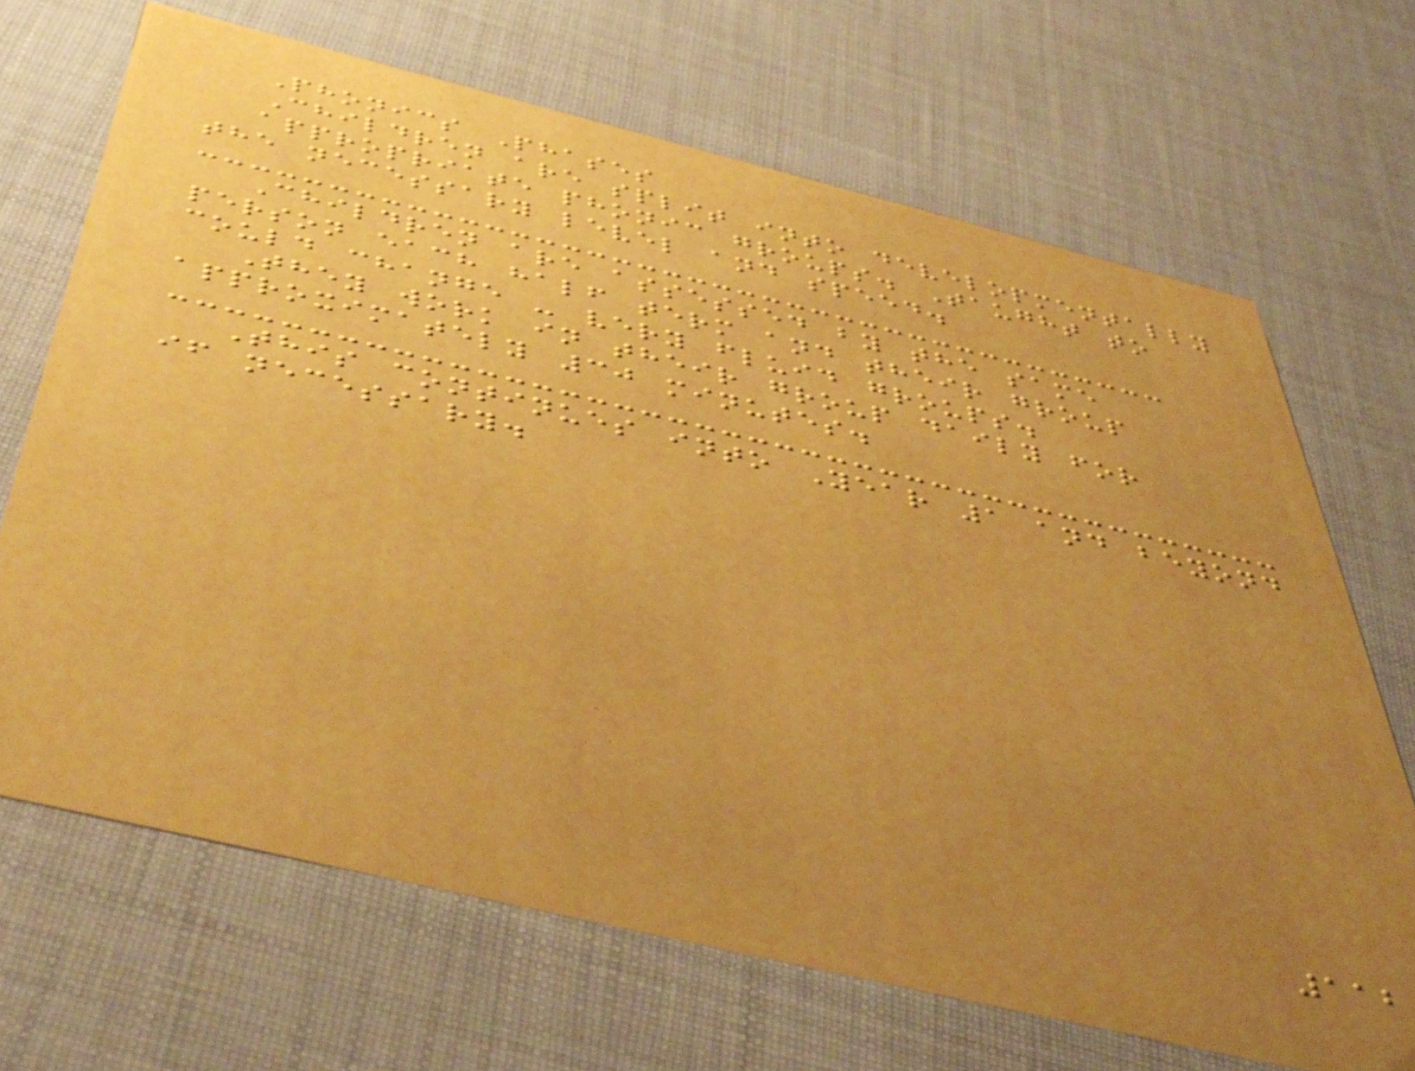Phonics Phases
Children are split into developmentally
appropriate phonic groups. Taught to
the necessary level and speed.
Children are assessed by the same
person each half term and their group
could change - very fluid groups.
They work in their group daily for
approximately 30 minutes.
This continues into Year 1 and beyond
if necessary.
112
